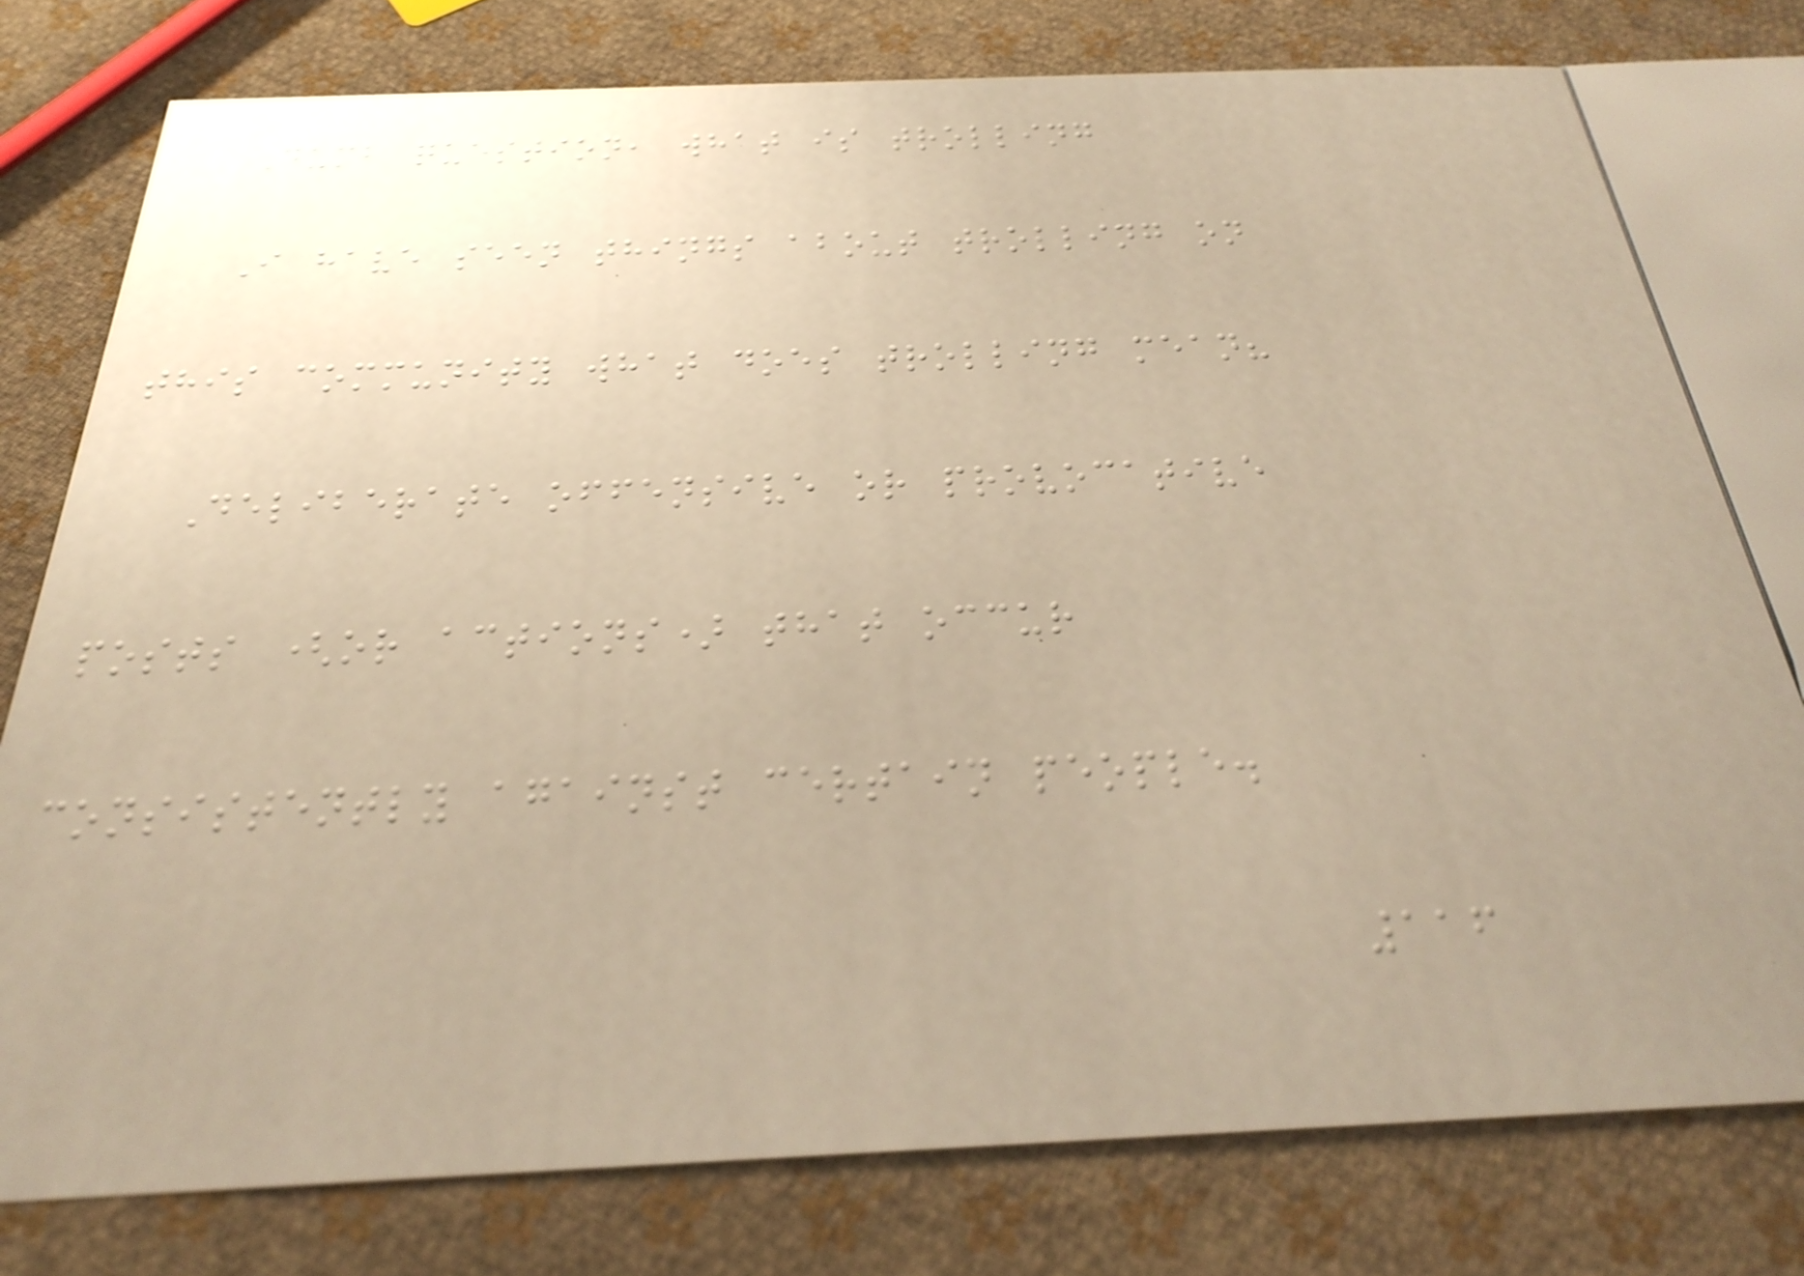Dumb question, what is trolling
I have seen things about trolling on
this community what does trolling mean?
Deliberate offensive or provocative
posts (or actions) that occur
consistently against certain people.
116
